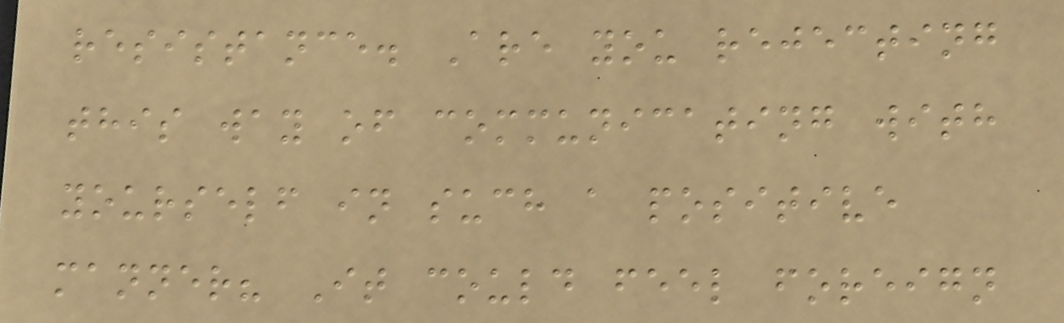resistance. Are you rejecting
this way of communicating with
yourself in such a positive
manner? It could feel foreign
